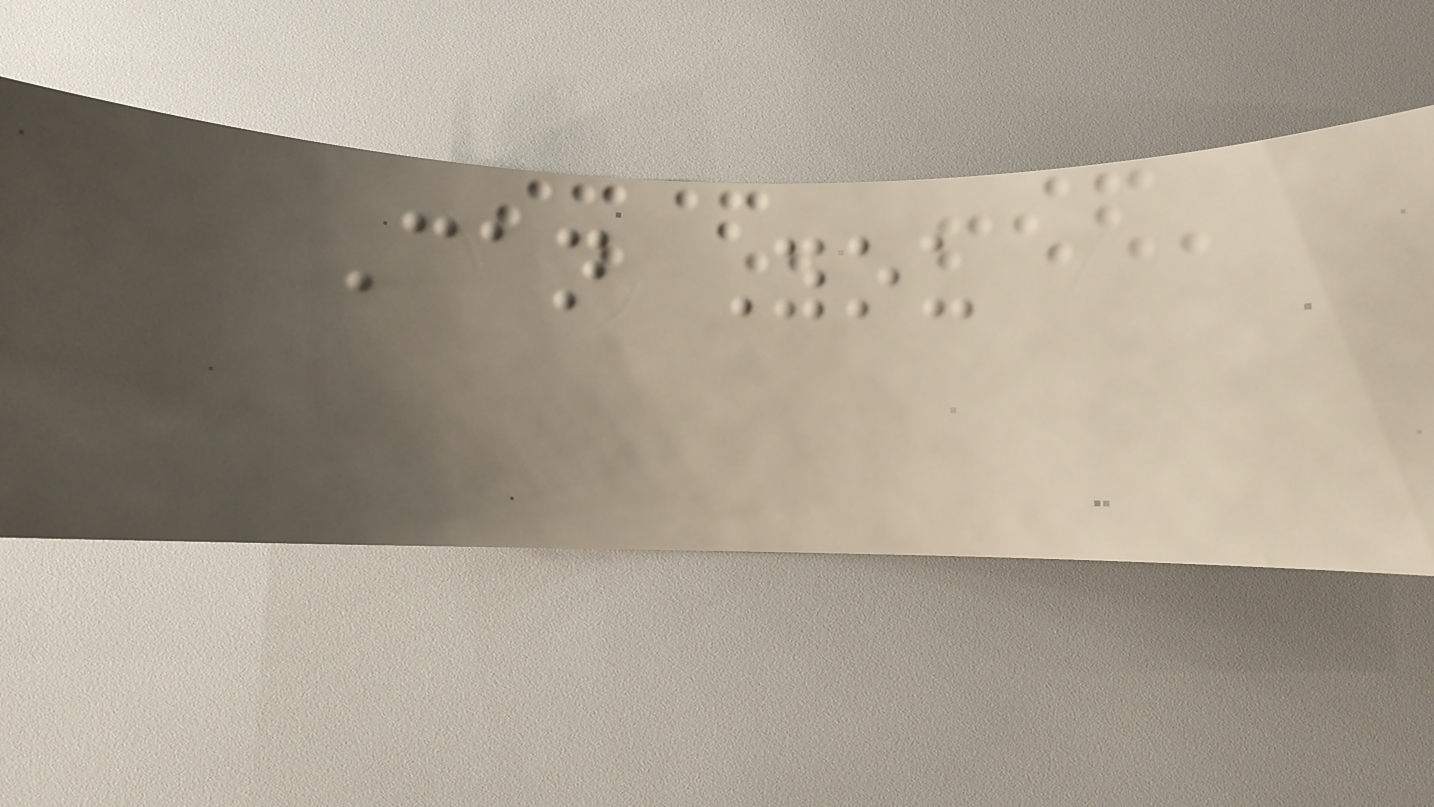Can You
